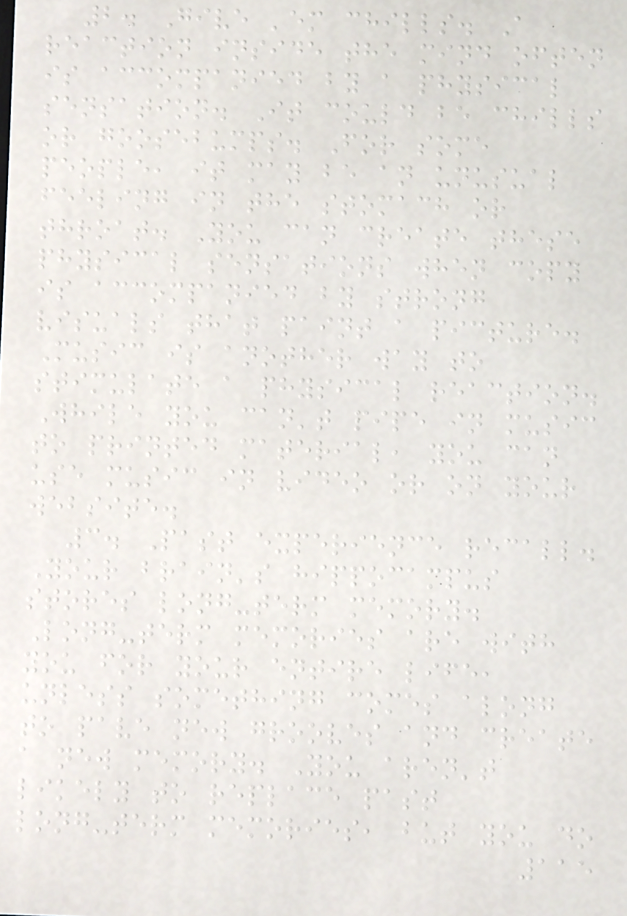2. Give 'em chills. A
reaction inside the mind often
is accompanied by a physical
sensation. It could be chills
or goosebumps. For some
people, it may be an unusual
feeling in the stomach or
throat. You can create these
physical sensations when copy
is accompanied by strong
visuals that paint a picture.
Music is another way to
stimulate a physical reaction.
While you can't pipe in music
to printed material, you can
use music in video or on your
website.
3. Past experience recall.
Your brain's hippocampus
stores long-term memory.
Long-term memories are with
you for your entire life,
unless something comes along
to pave new grooves and create
a new memory. You aren't
likely to replace past
long-term memories, but you do
115
